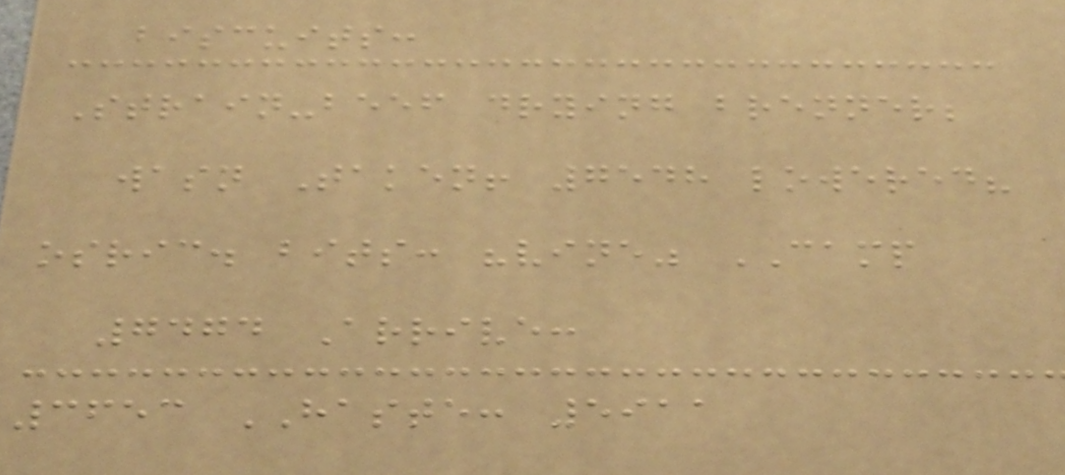biscuits:
Strain-beef drying brenner;
wasn Taken! 7548 lowered?
osric. bits: "vine" CAMP
7474 Arrive:
3653 HASTE: 5911
